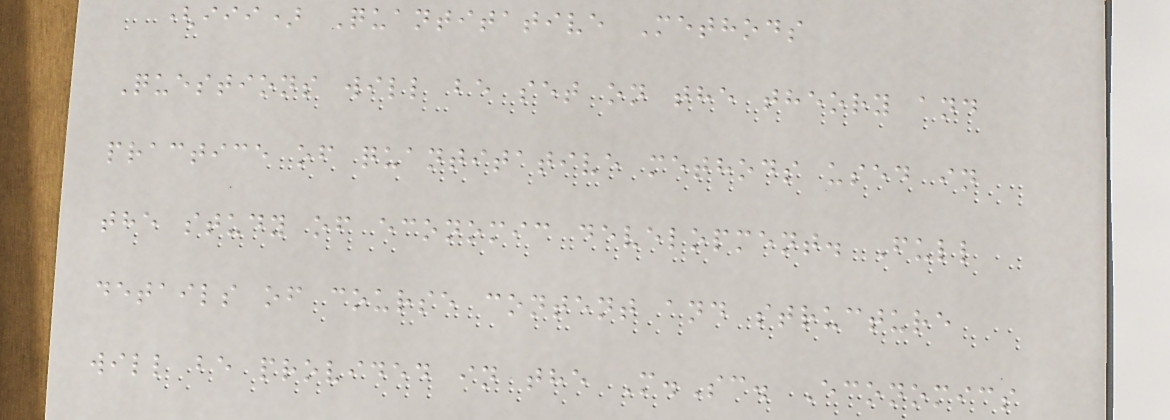(iii) Quantitative Methods
Questions will be set on the theory and
practice of quantitative methods used in
the study of economic development. Full
details of course content and structure
will be provided in the M.Sc. Economics
